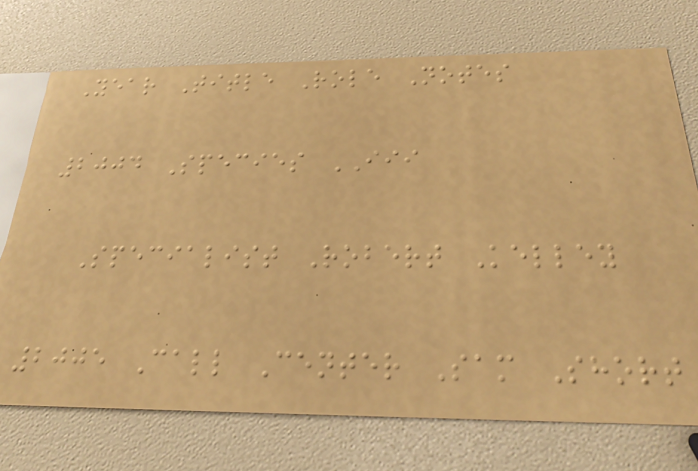Year Title Role Notes
2004 Species III
Specialist Robert Kelley
2005 Call Center Sam Short
